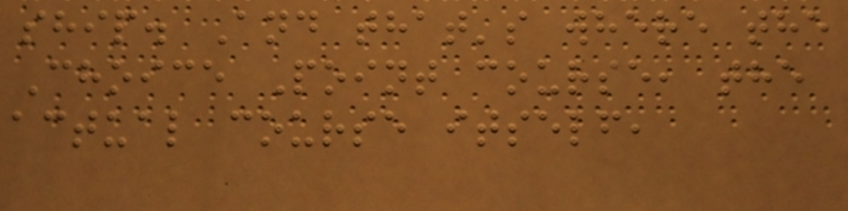ship. And that's where the
Choice Point course, the
actual course itself,
